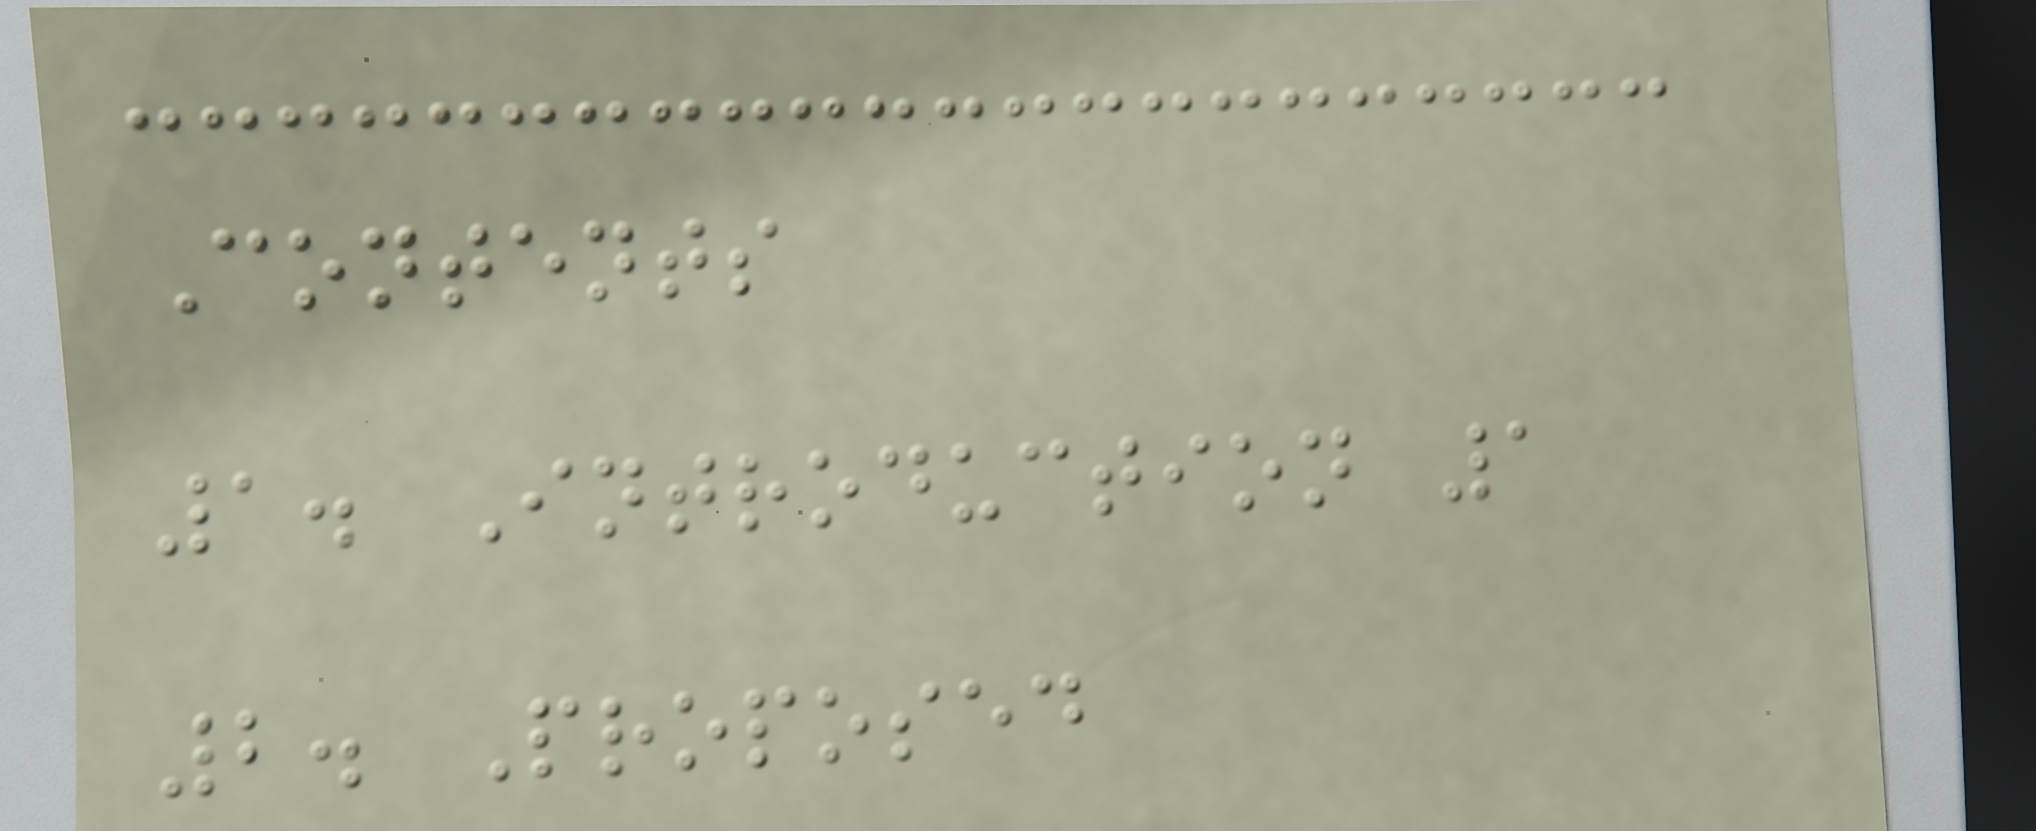Contents
1. Introduction 1
2. Proposed
